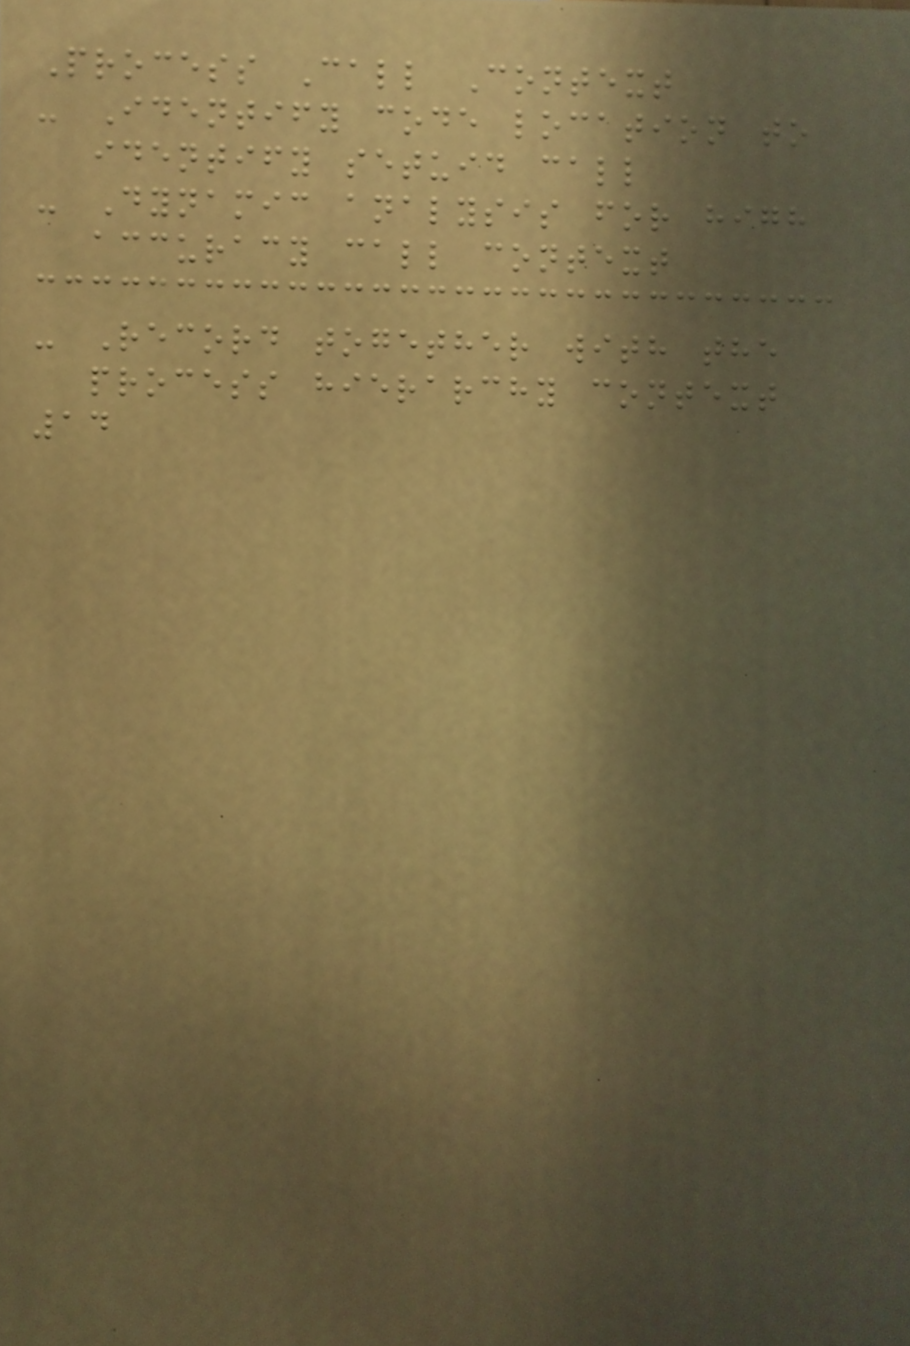Process Call Context
- Identify code location to
identify setuid call
- Dynamic analysis for high
accuracy call context
- Record together with the
process hierarchy context
14
